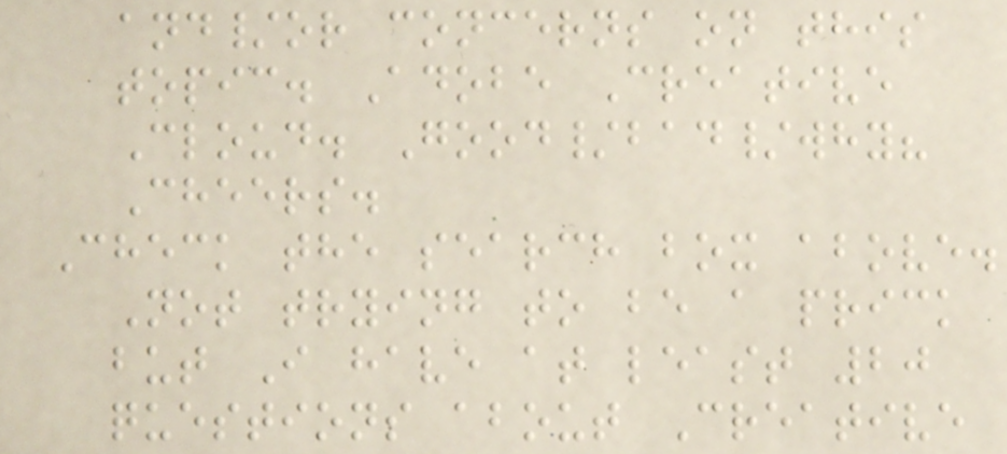and/or concerns on this
topic. Adobe Creative
Cloud. Good/bad/why?
Cheers.
Check the search box above.
Not trying to be a prick
but I have at least 20
questions about Creative
